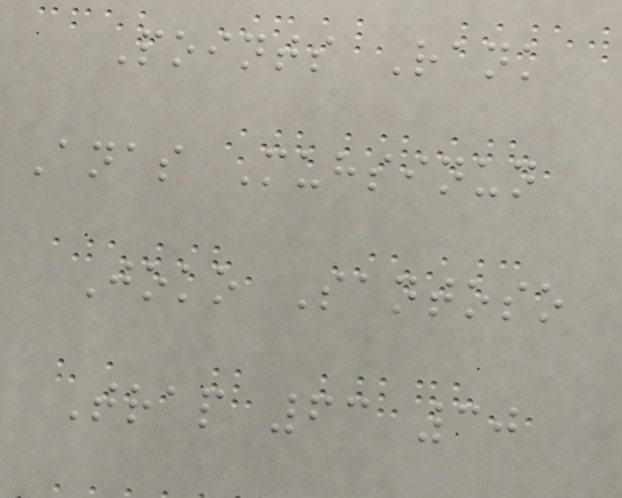Points Rank
Anas Muhsinun
Joko Santoso
Trap 63 30
